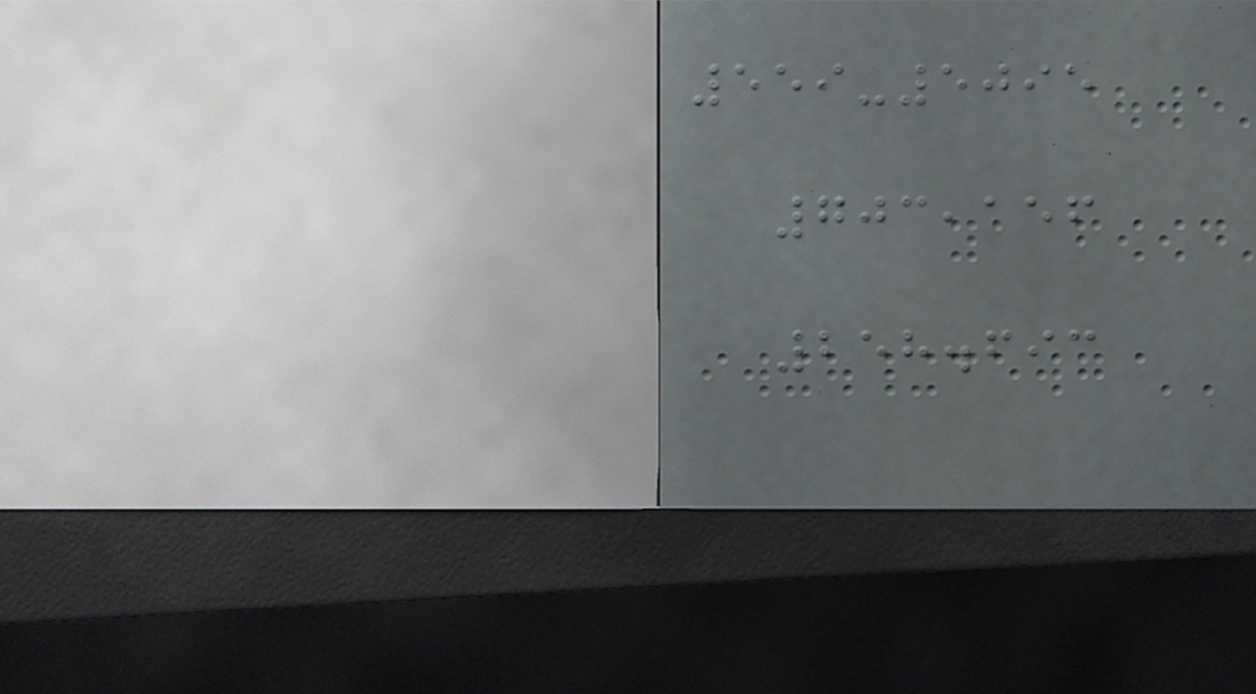559-5095
703,156
258.693
